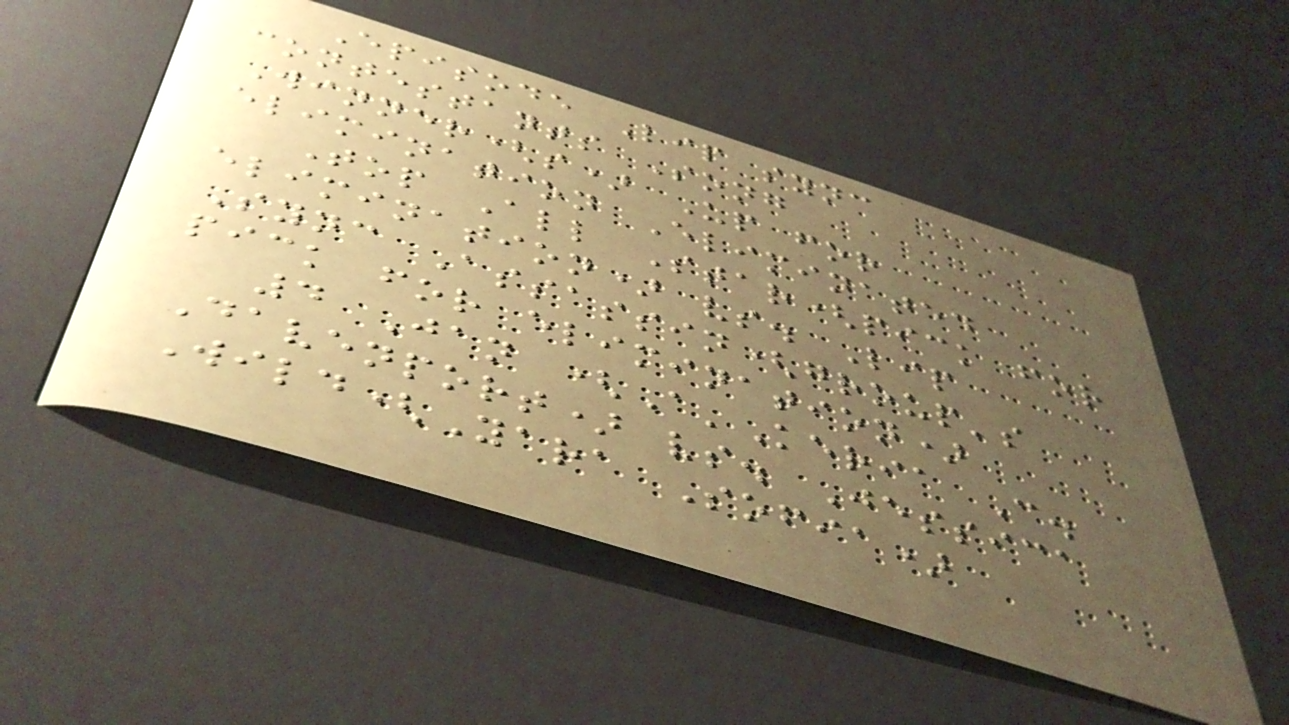Episode Lip sync
contestants Song
Winner(s) Up for
elimination Eliminated
Top All Star(pick for
elimination) vs. Lip
Sync Assassin(group's
pick for elimination)
4 Jan (A'Keria C.
Davenport) vs. Jessica
Wild(Yara Sofia)
